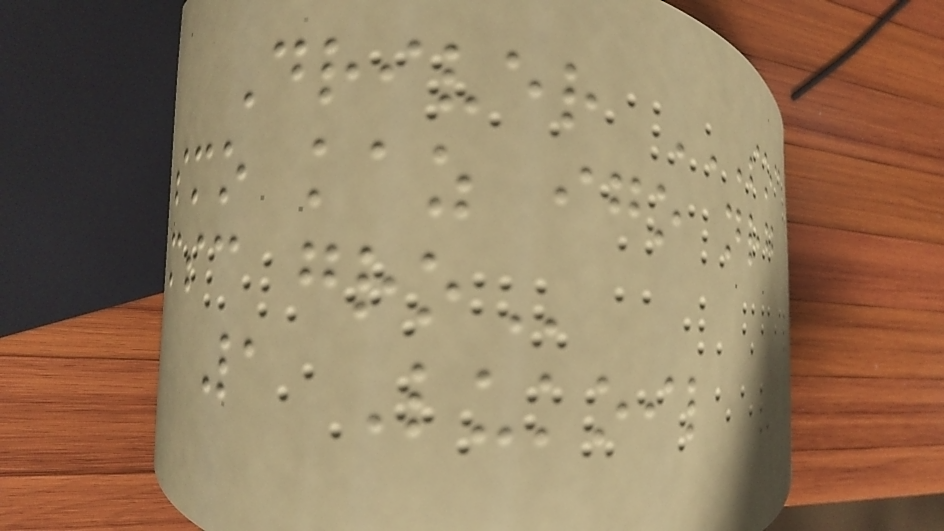Driver SOC
SMO KAZ IGO NRG
MSC GRO
1 Lukoil
